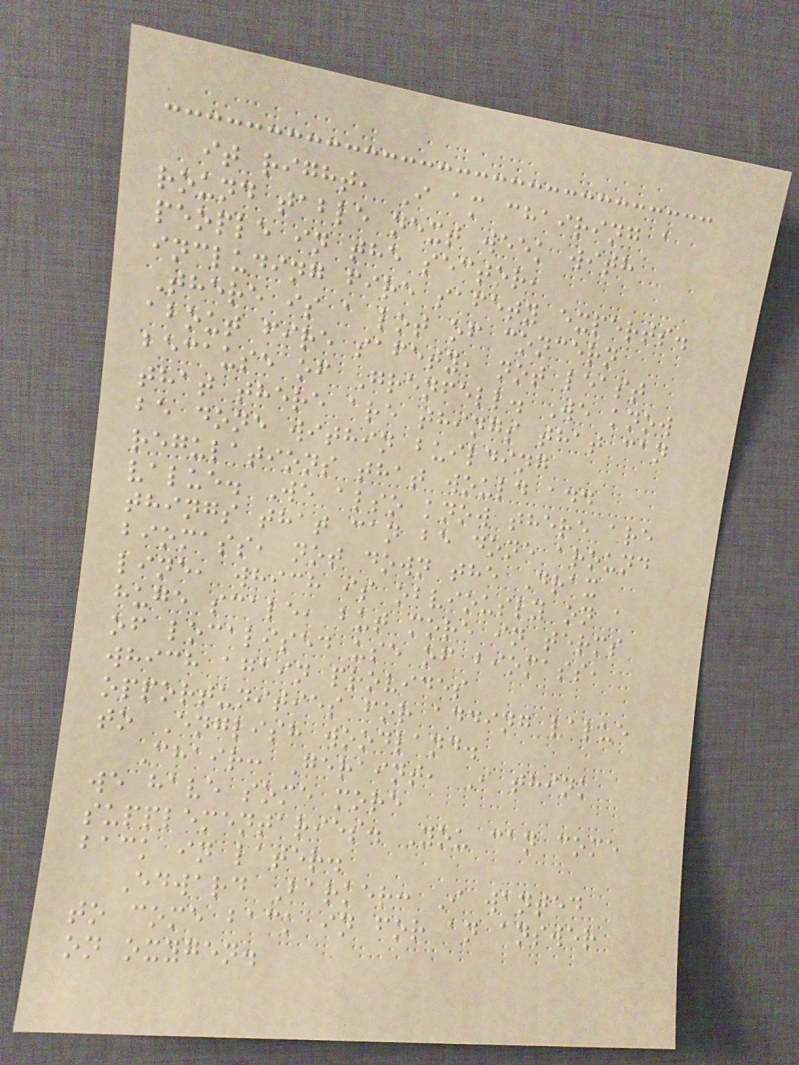it right, I am chairing a
round table next week with
people in the sector,
including fire safety experts.
There is a lot of concern
about fire safety, not least
because of Grenfell. We know
that there are things that can
be done within building
regulations that would add
value. We also know there are
things that can be done around
biomass, not down the Drax
line, which is obviously on a
huge scale, but more in terms
of localised use of biomass,
which again provides
opportunities for adding value
to English woodland.
Chair: Geraint, I think
we have some more
supplementaries. You can come
back in later.
Edward Barker: I wanted
to come back in for an answer
on oxygen.
